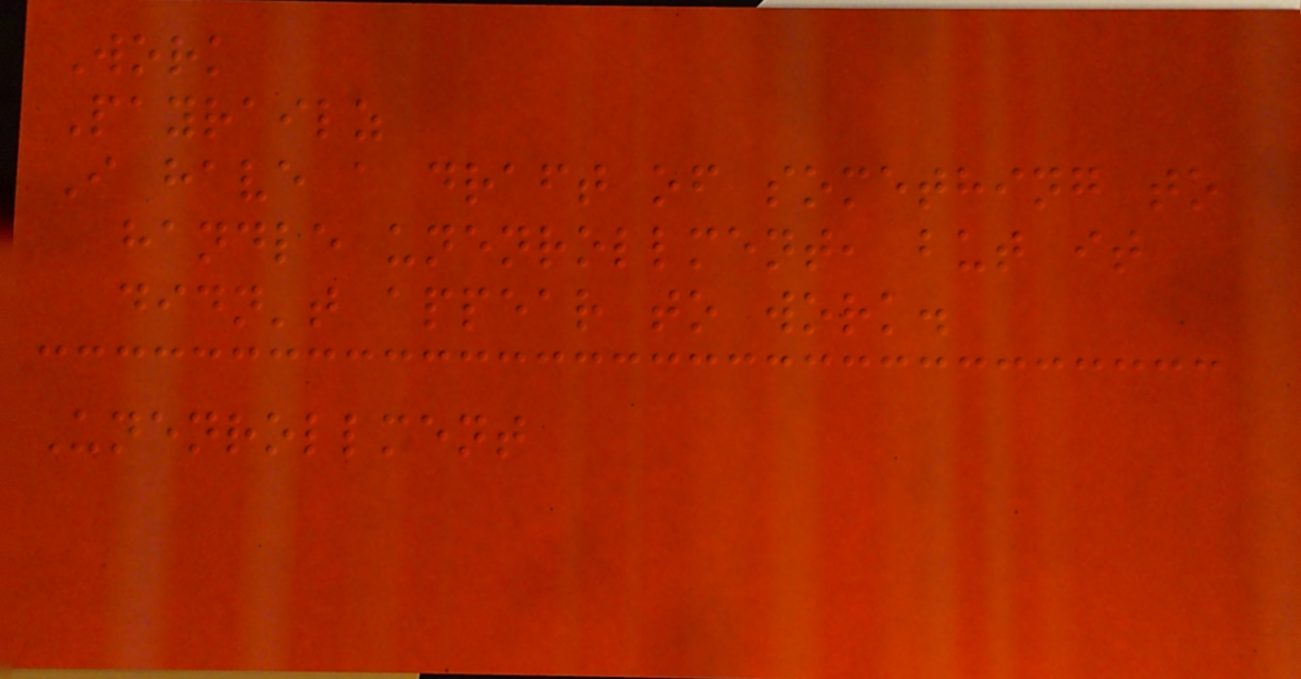Work
Payrailz
I have a draft of something to
handle unenrollment, but it
didn't appear to work.
Unenrollment
